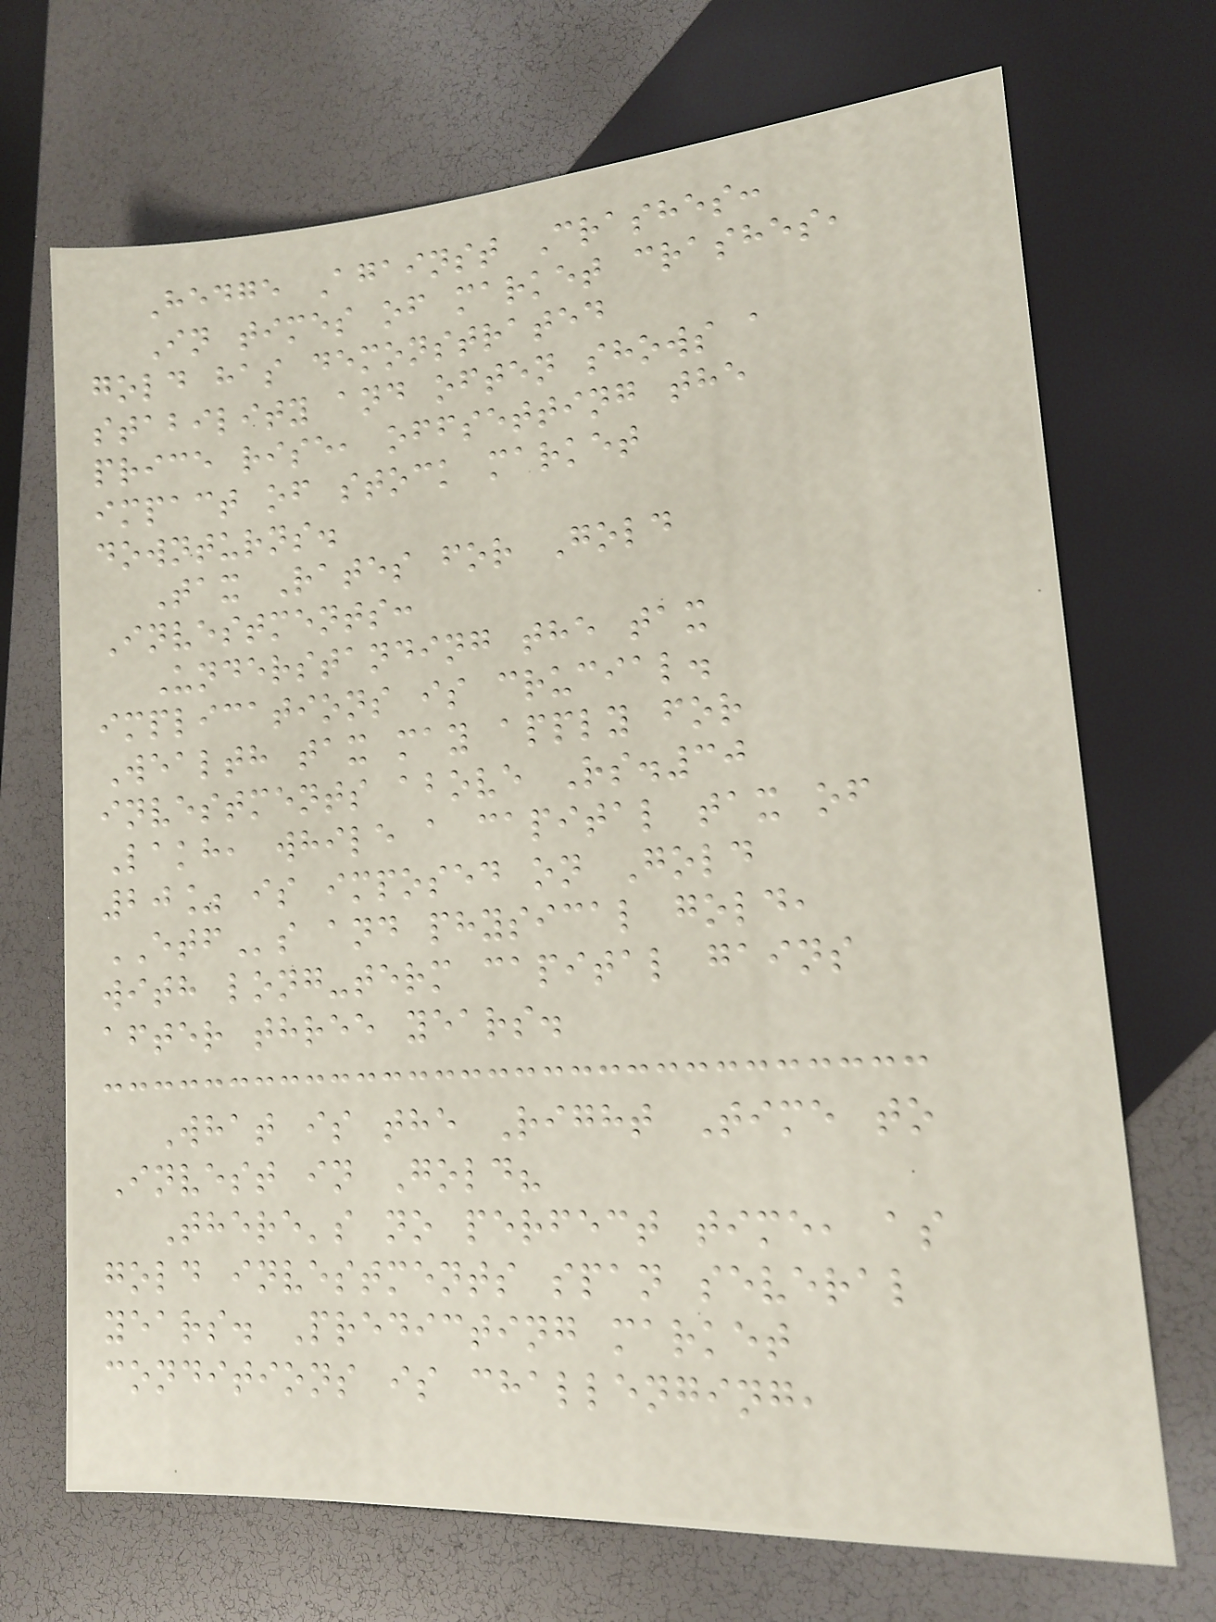Hedge Against Crashes:
In times of market crashes,
gold has demonstrated
stability and often shows a
price rise, offsetting the
impact of stock market
downturns.
Tax Rates for Gold
Investments:
Understanding the tax
implications is crucial.
Wealth tax may apply for
investments above Rs.30
Lakh, while a capital tax of
20% is imposed on Gold
ETFs and physical gold,
with long-term capital gains
after three years.
What is the Right Time to
Invest in Gold?
There's no perfect time, as
gold investments span several
years. Predicting market
conditions is challenging,
